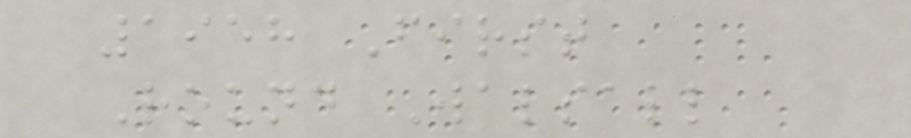1958 First
Round Walsall
